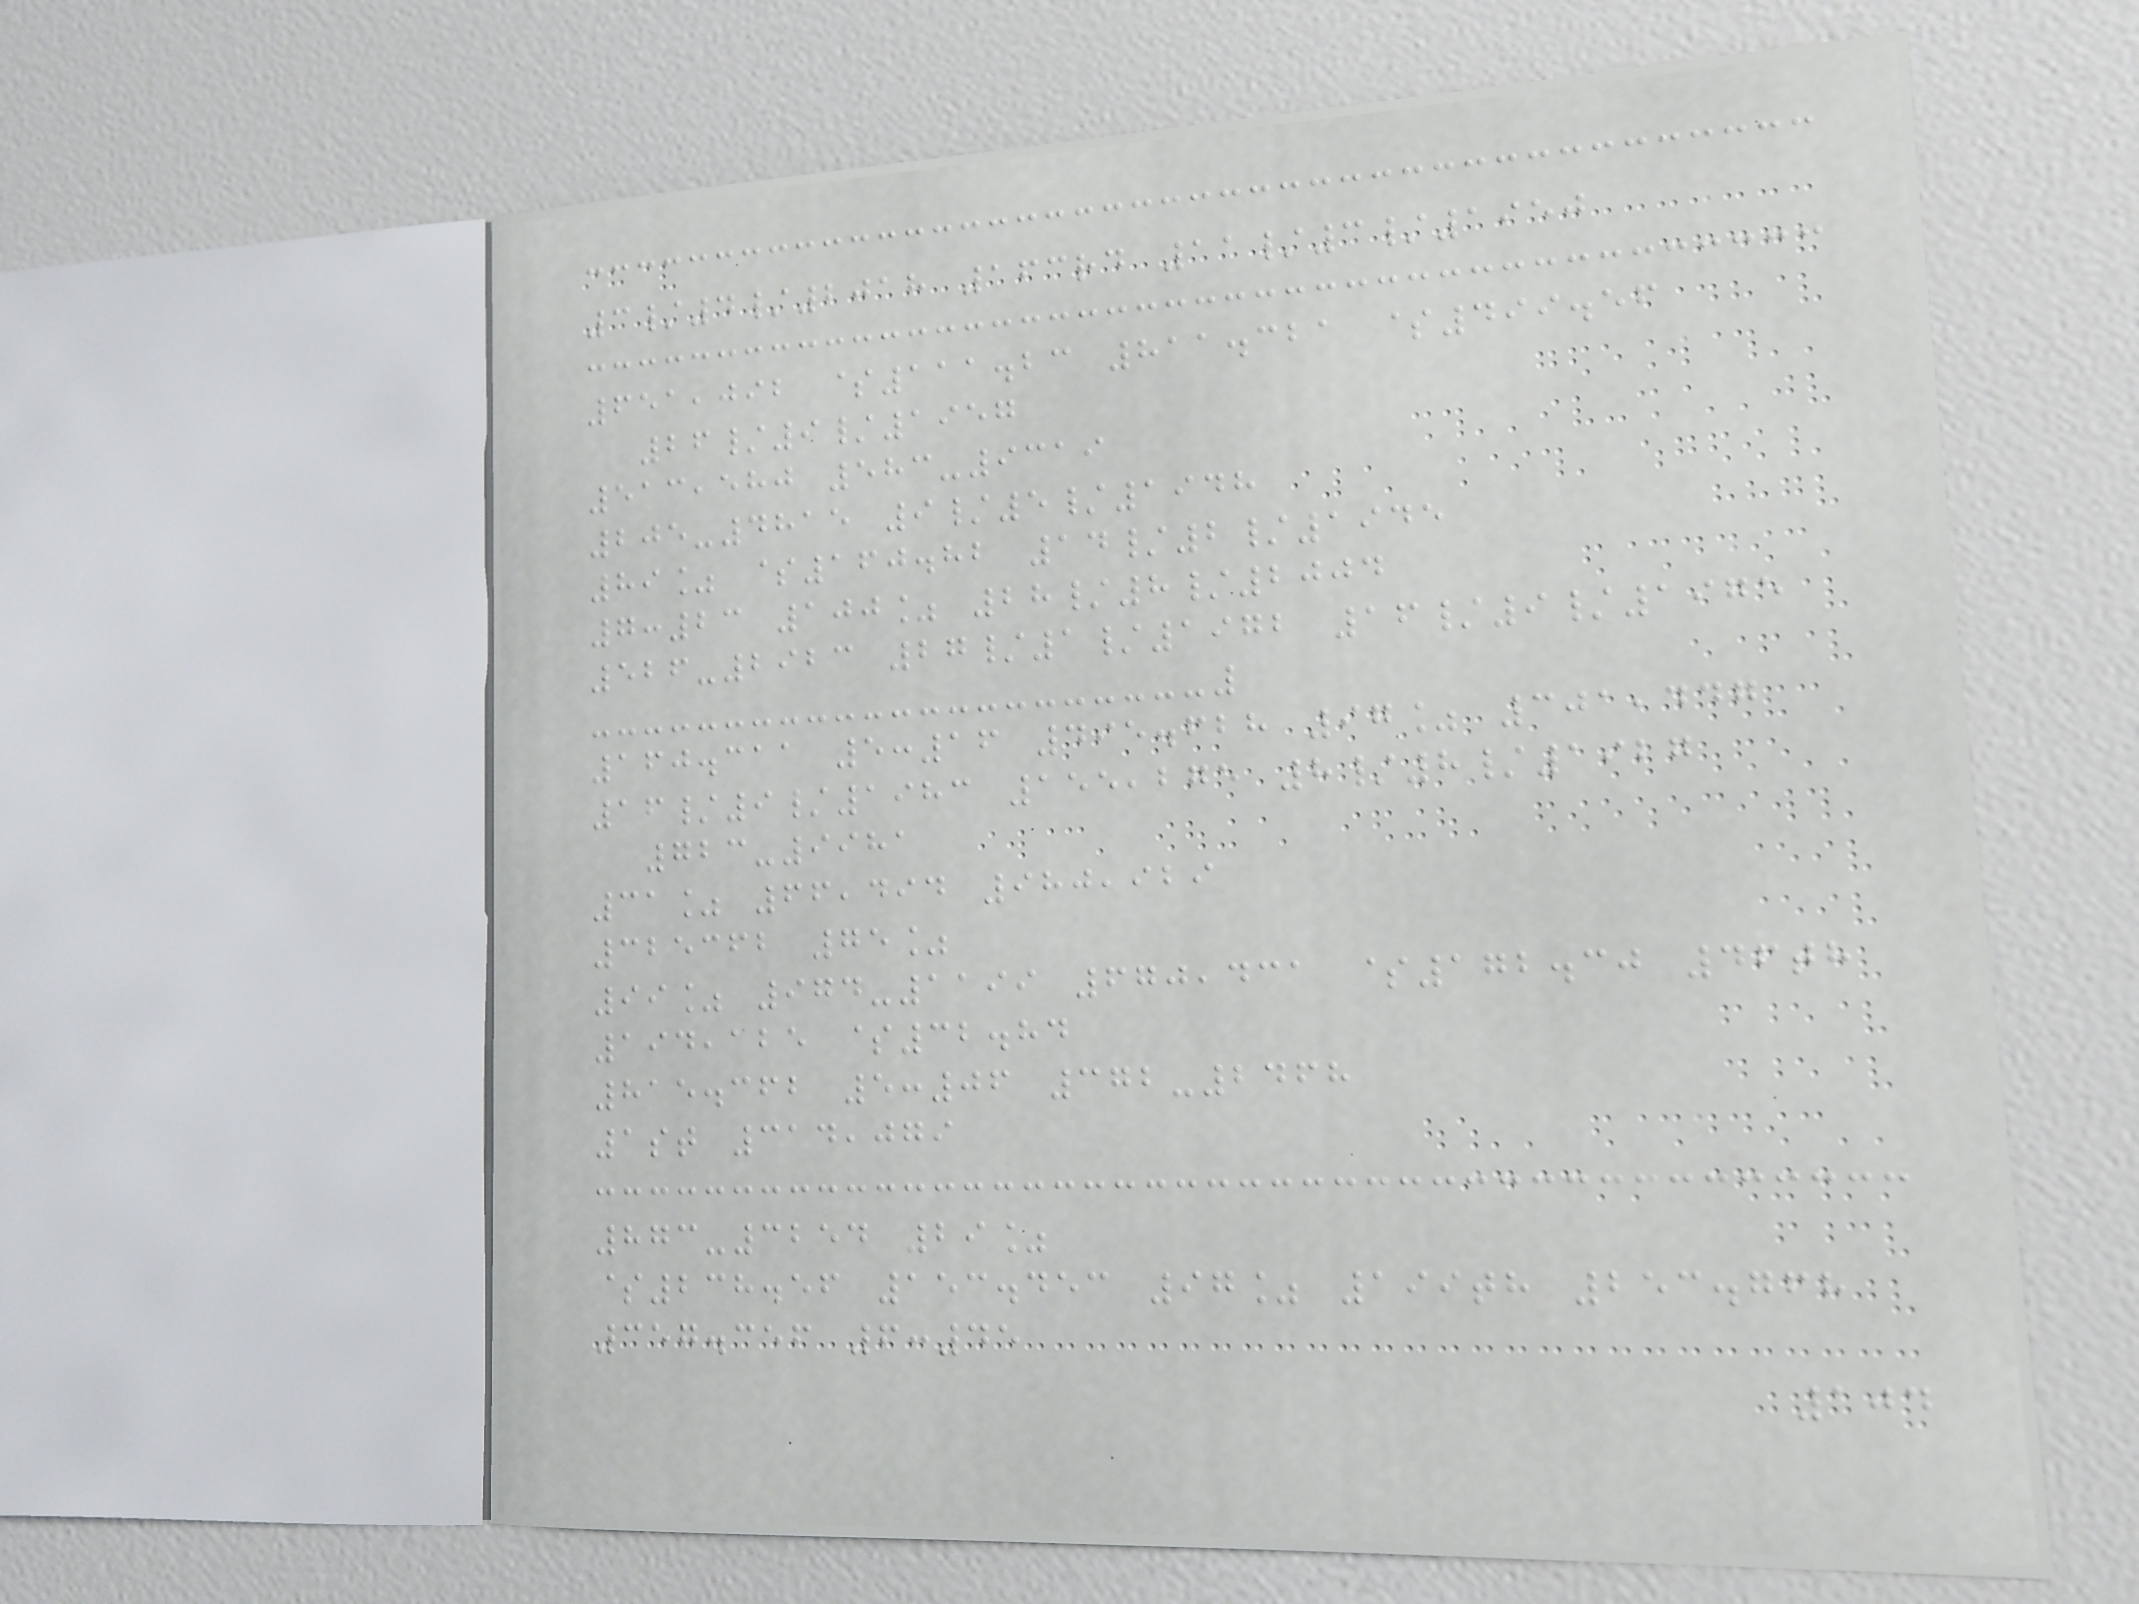3/4/2018 163rd 11/3/1950
651,092 $111.23 811.321 $499.56
26/9/1957
513,580 583-9319
205-4815 9/5/1948
89% $160.82 14/2/1945
7:23 100% 28/8/2004
526-2923 27/1/1972 16/9/1975
160.311 5:16 495.628 97% 301,447
16/9/1983 155,275 8/8/1927
723-9981
31% 66,494 980,929
325362 75%
99% 974-1199 670,431 $172.30 46th
194,125 $32.84
815.362 5:06 372-2468
1st 314,079
873-3254 29%
$238.56 153.453 97% 199th 253.768
357.356 6:45
104
